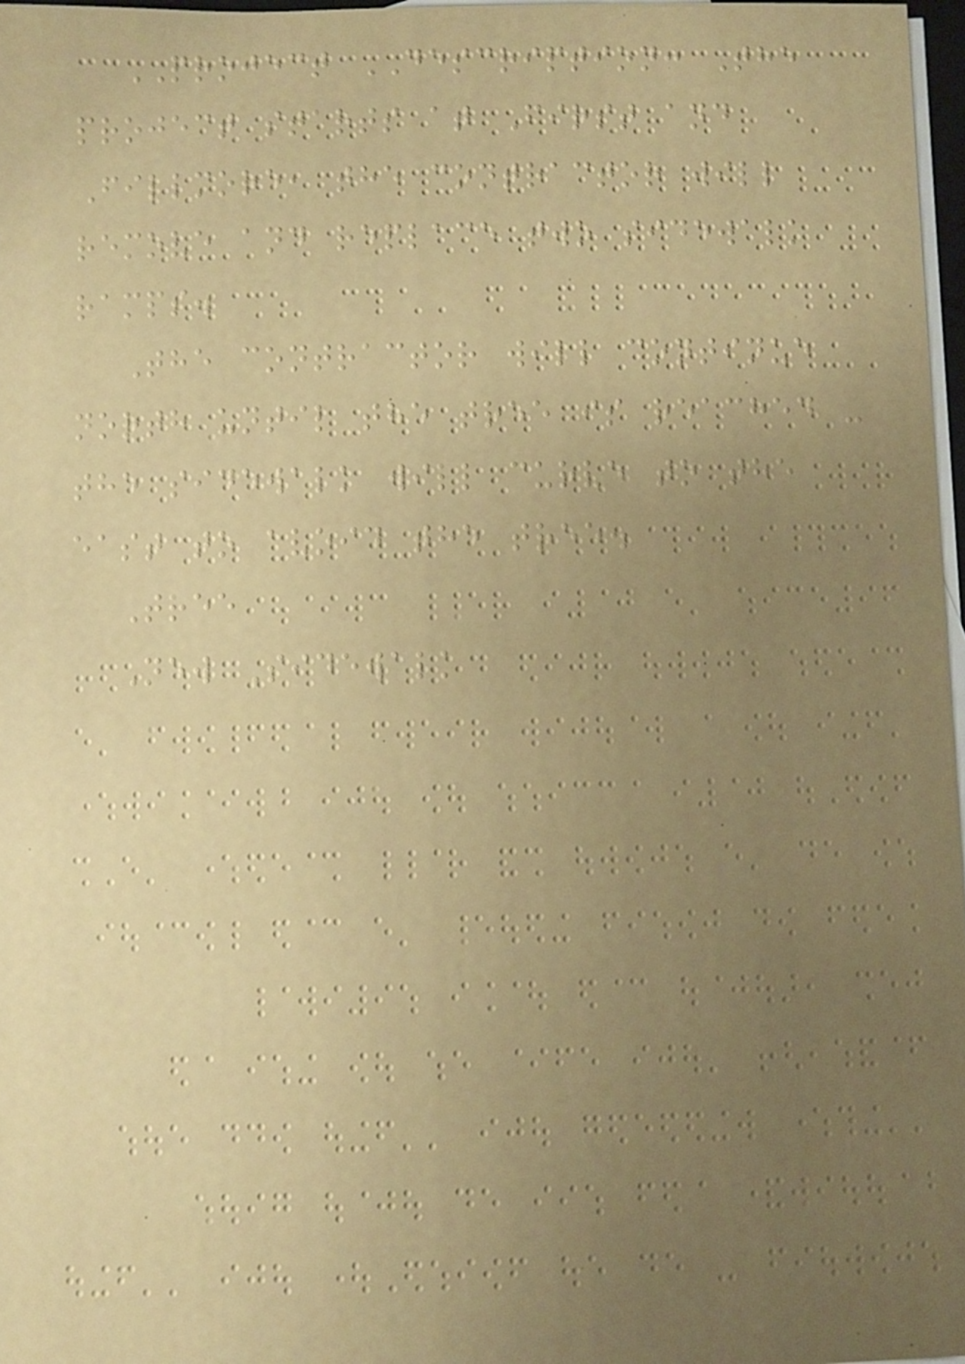PROJECT DESCRIPTION: The
project starts at First and
Fillmore, the contractor will
remove and replace two sidewalk
ramps.
The contractor will continue
north until the tree is reached -
the sidewalk will curve to the
east to avoid the tree.
Tree
New Sidewalk
